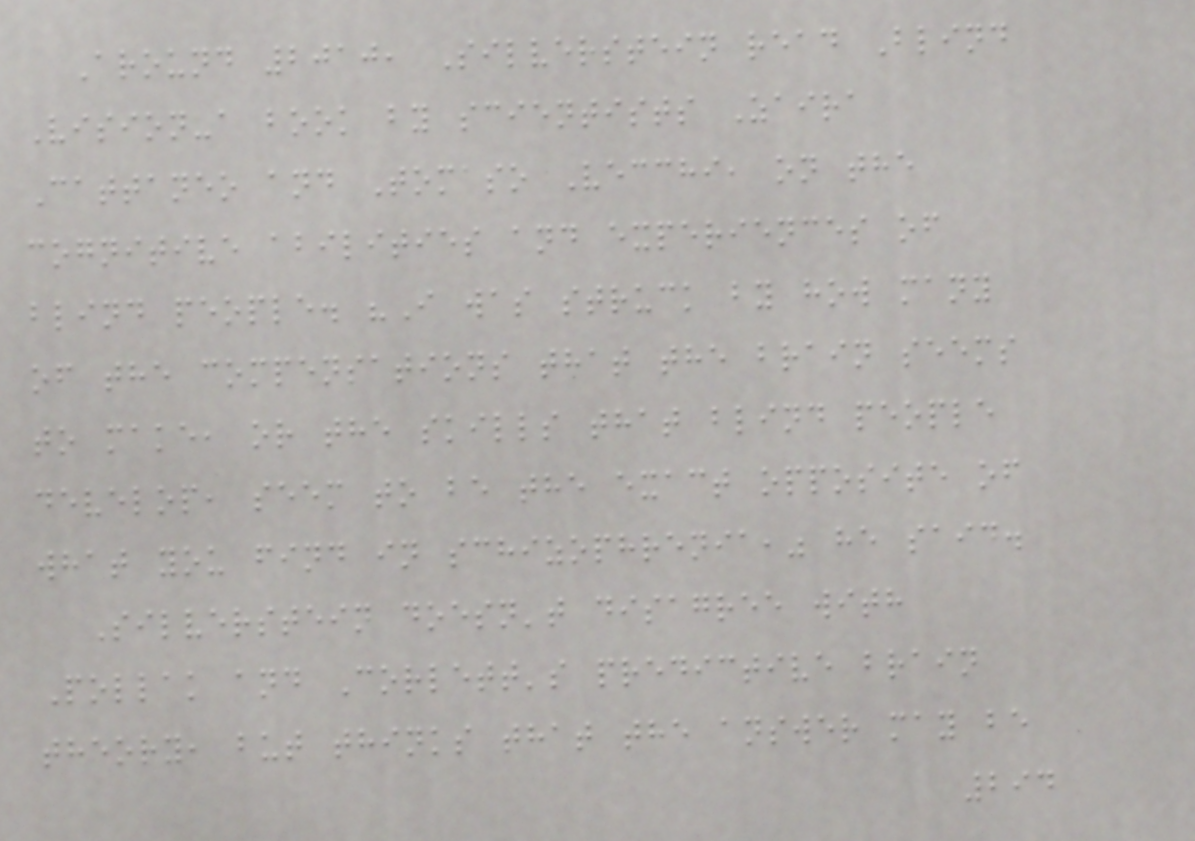Around 2010, Silverstein read Blind
Vision-a book by scientists Zaira
Cattaneo and Tomaso Vecchi, on the
cognitive abilities and experiences of
blind people. "I was struck by how many
of the compensations that the brain seems
to make, or the skills that blind people
develop, seem to be the exact opposite of
what you find in schizophrenia," he said.
Silverstein doesn't disagree with
Pollak and Corlett's predictive brain
theory, but thinks that the answer may be
294
